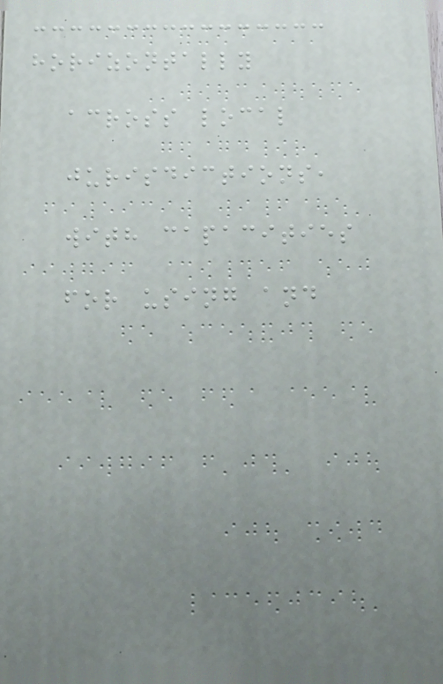horizontally
across local
jurisdictions,
with capacities
for using and
